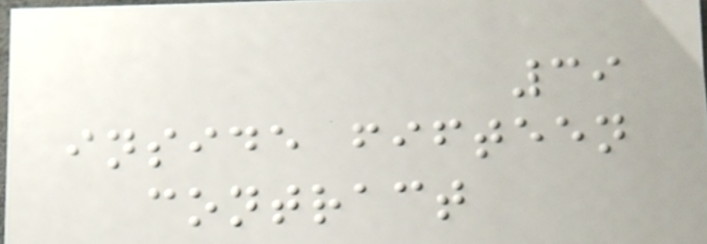39
inside fifteen
contract
